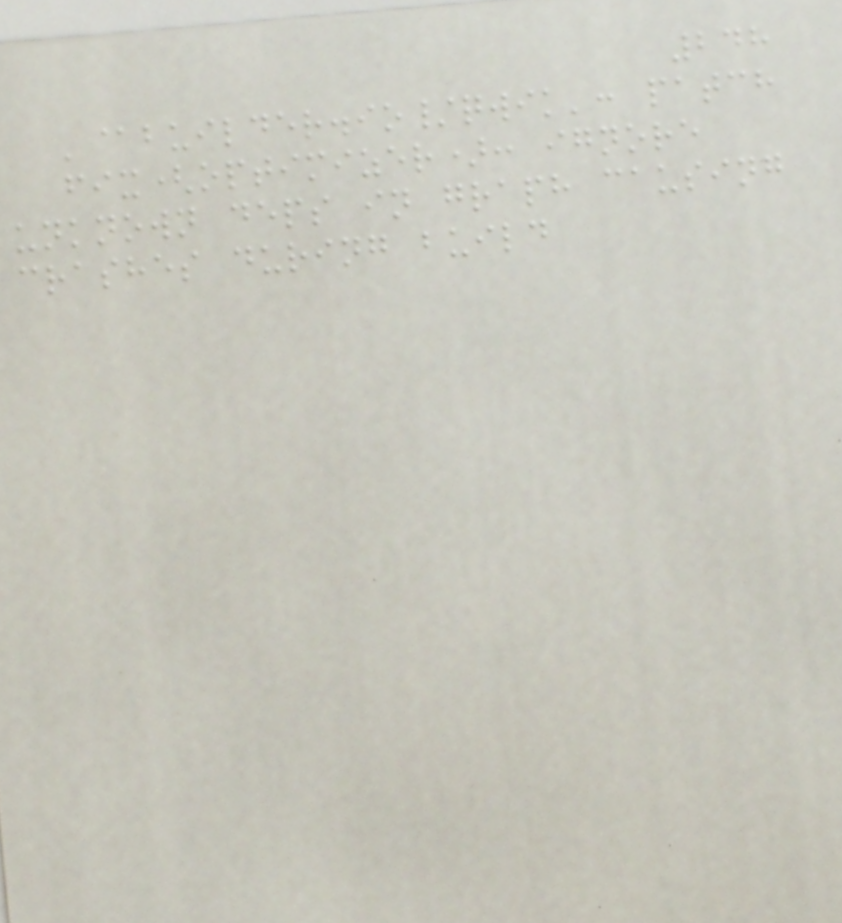248
'@builder.io/qwik': patch
fix(optimizer): ignore
unknown deps in graph causing
crashes during build
